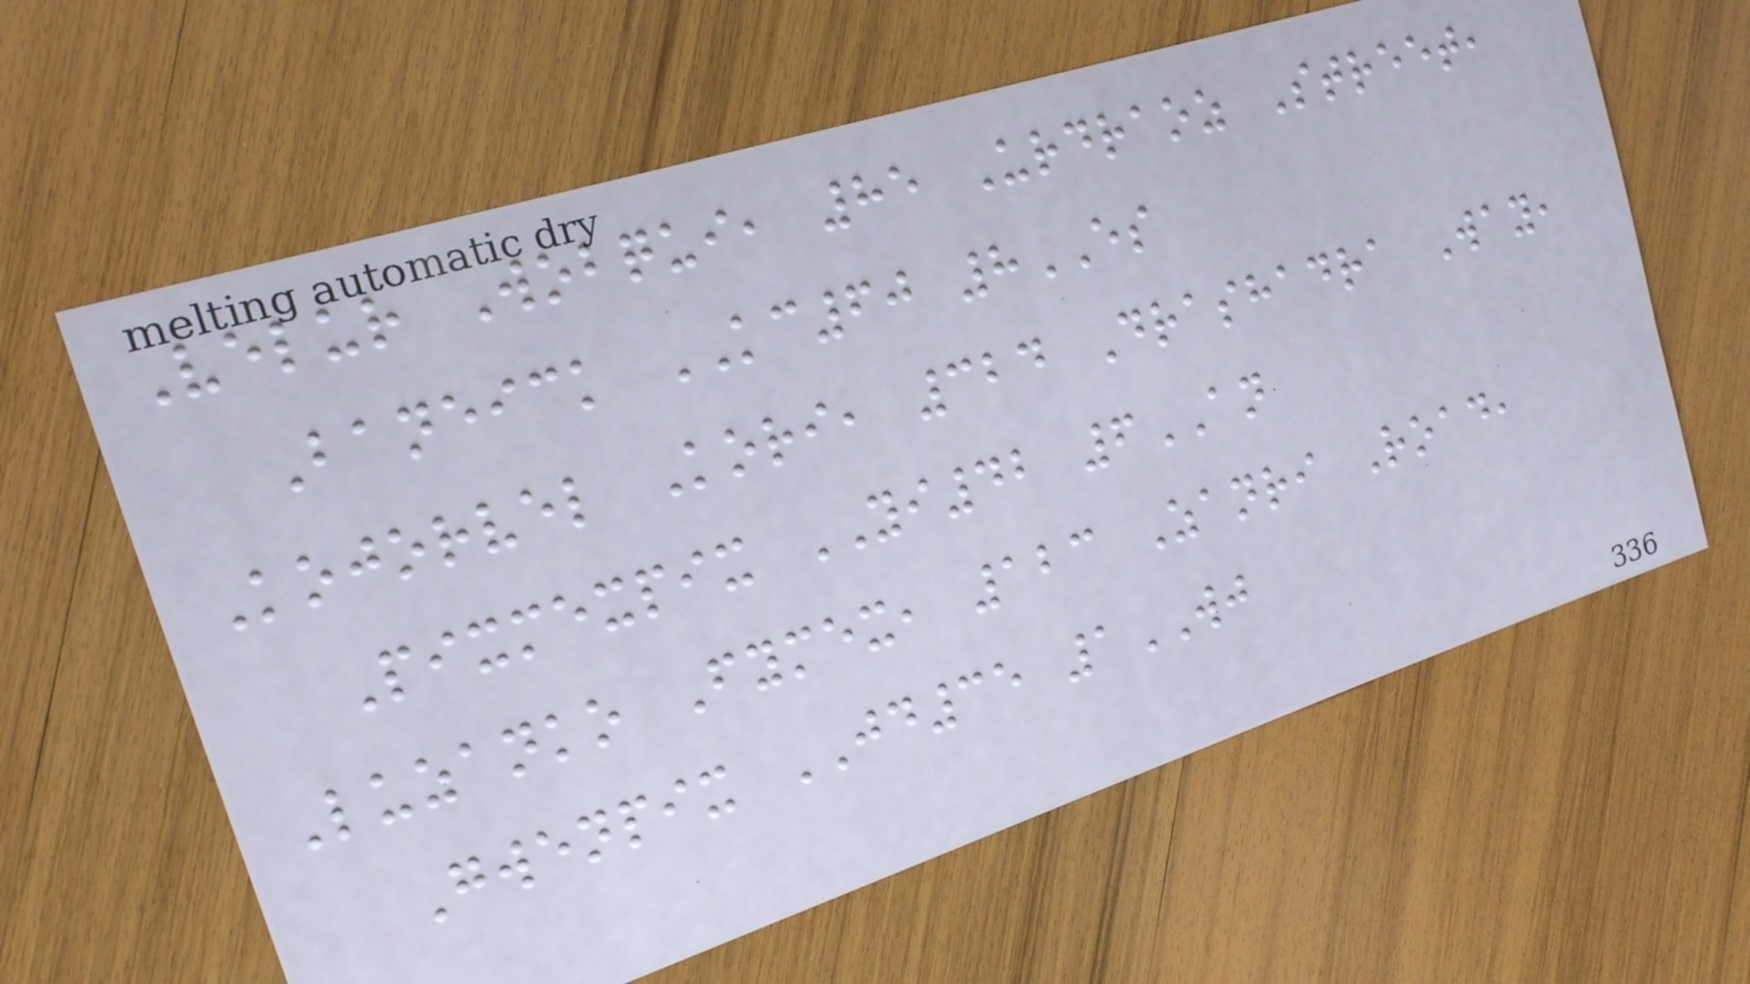Velur Wobqui, 85 Urdraoz Street,
Baneick KC60 8ES
Kojorvel Kori, 324 Drashadra Way,
Pixmexpix YI42 6AN
Luzanko Fymex, 123 Zanri Road,
Gwenpix JD35 1WJ
